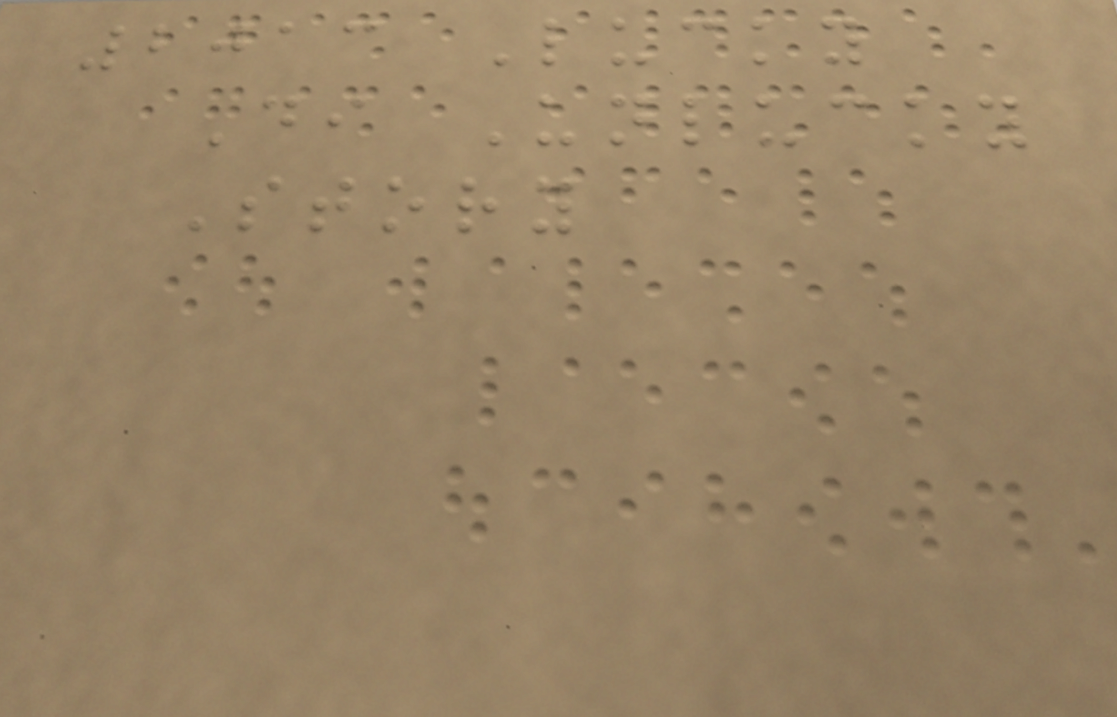2013 Lucky
Di Unlucky
Story
